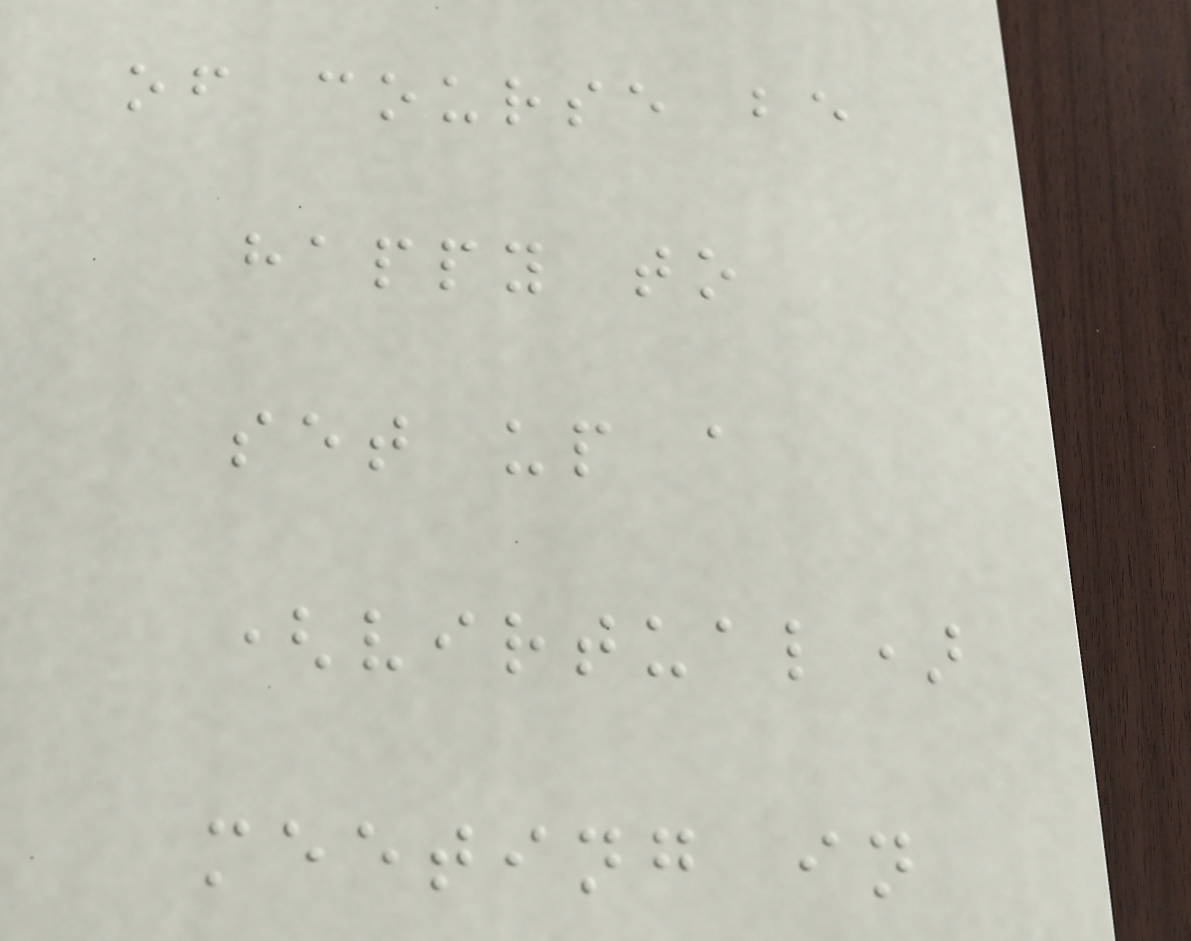of course be
happy to
set up a
(virtual)
meeting in
